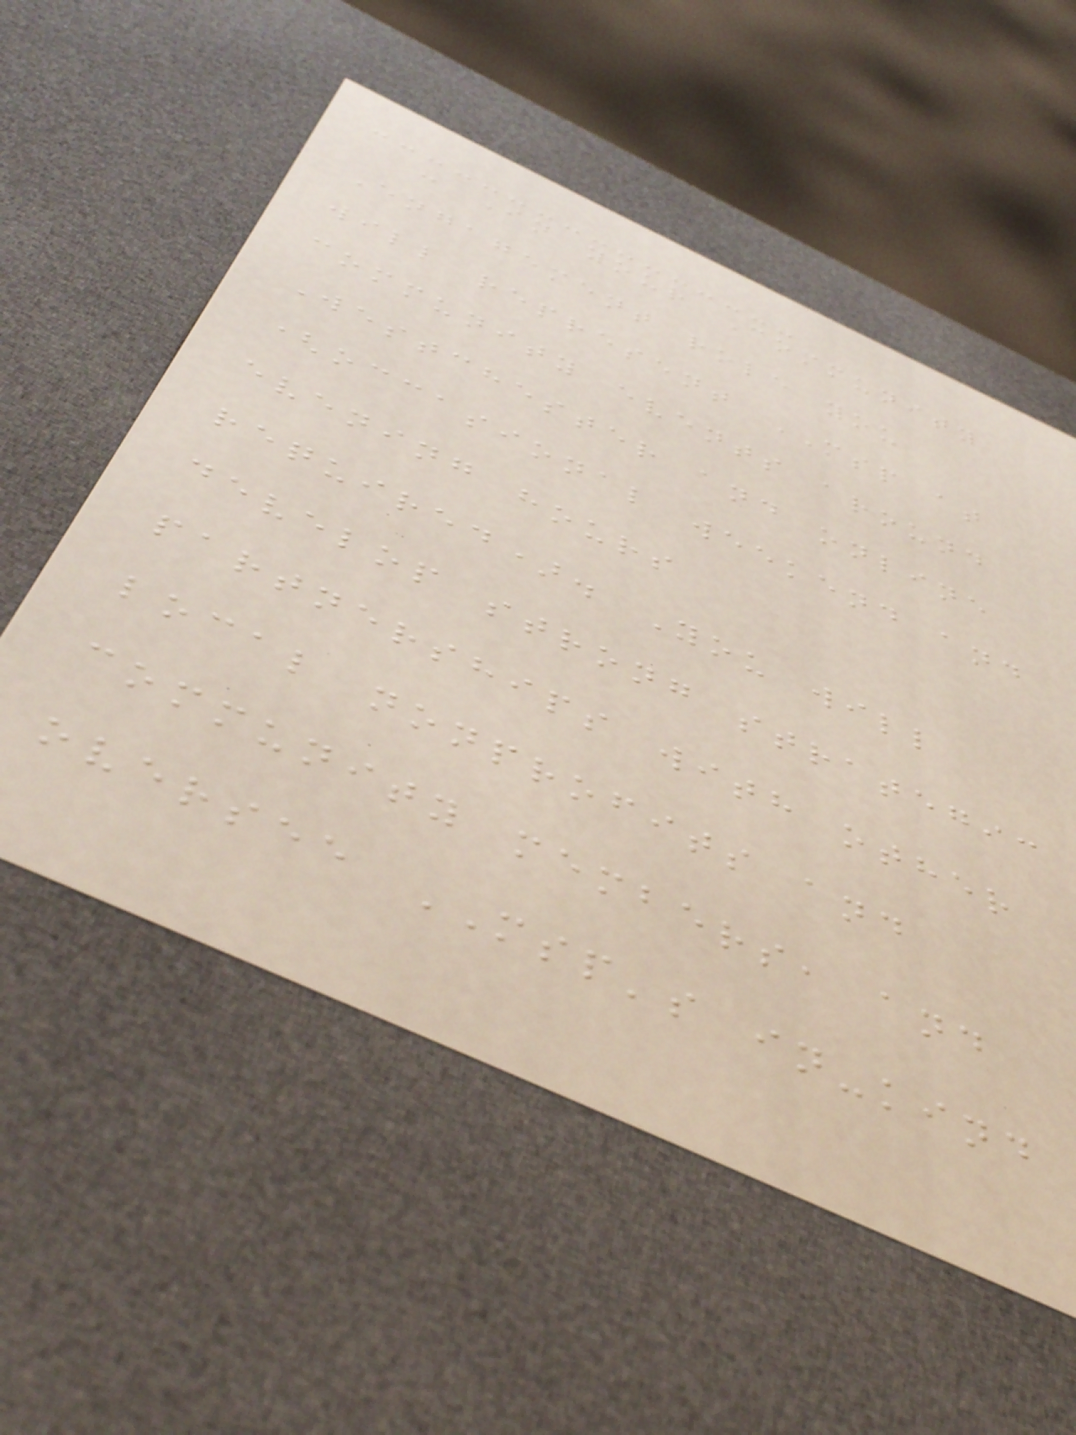- In your Community
Engagement role you
will represent MSP at
community events around
Westchester and online
(occasional weekend and
evening hours
required). You will
develop strong strategic
partnerships with other
local nonprofits and
community members, and
oversee MSP's in-kind
